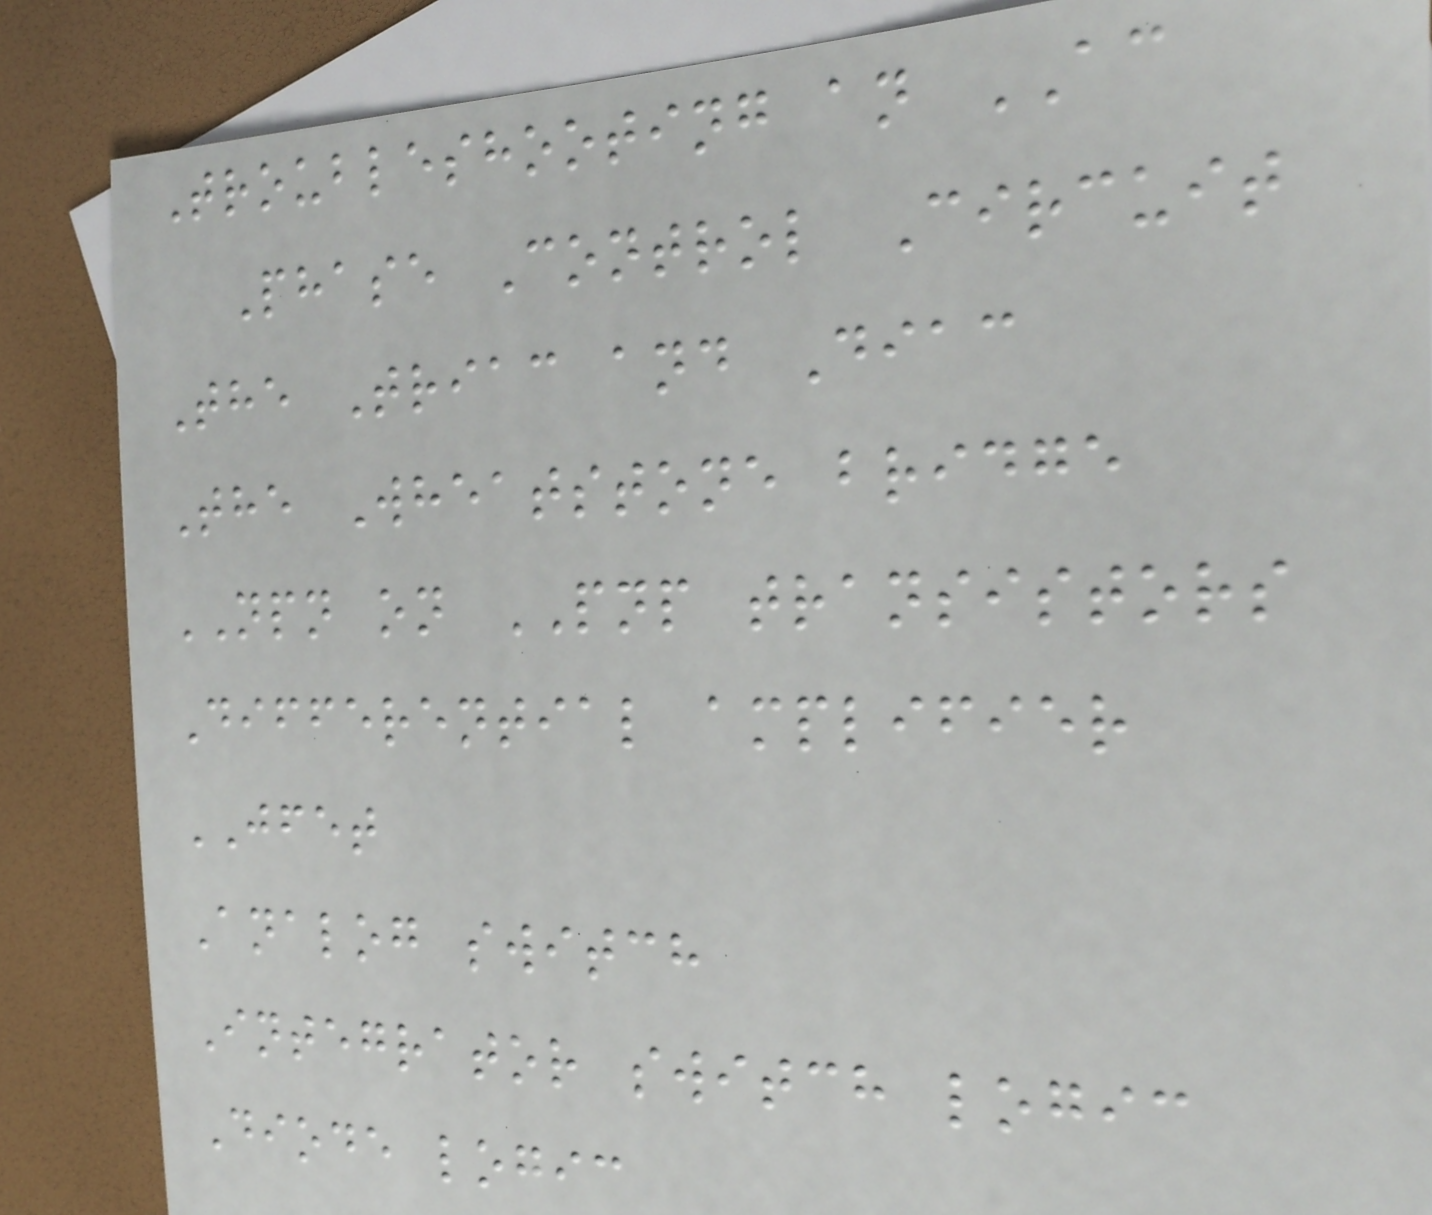Troubleshooting an AC
Phase Control Circuit
The Triac and Diac
The Wheatstone bridge
NPN on PNP transistors
Differential amplifier
JFET
Analog switch
Integrator switch logic
Diode logic
